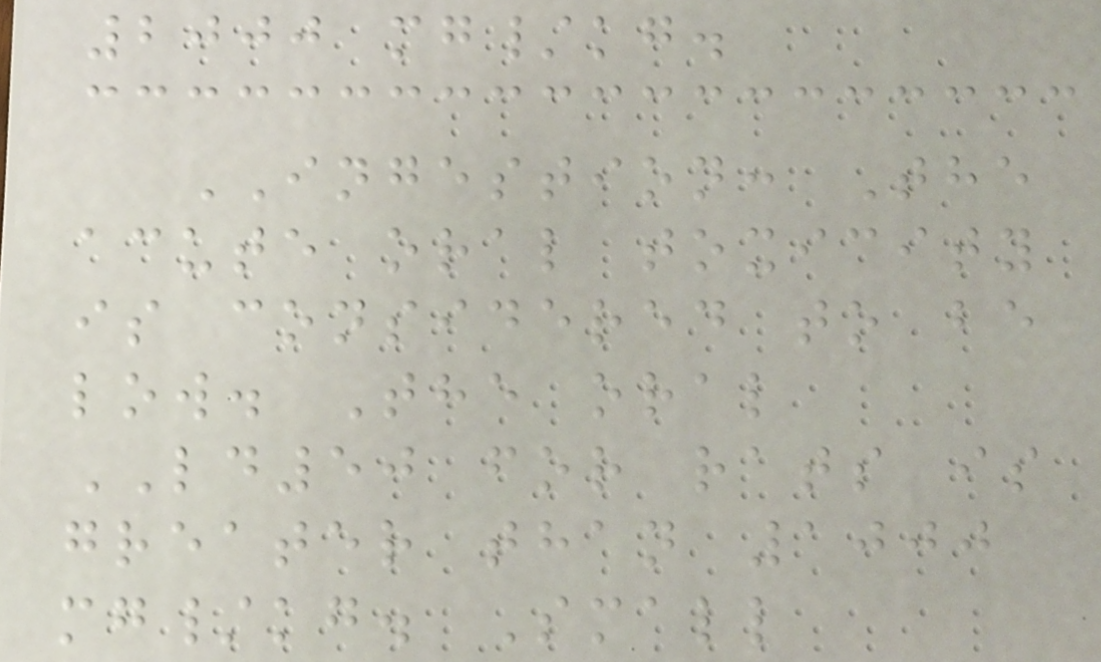2000 mg/kg.
INGESTION: The
acute oral toxicity
is considered to be
low. The oral
LD50 for rats is
greater than 1000
mg/kg. Small
